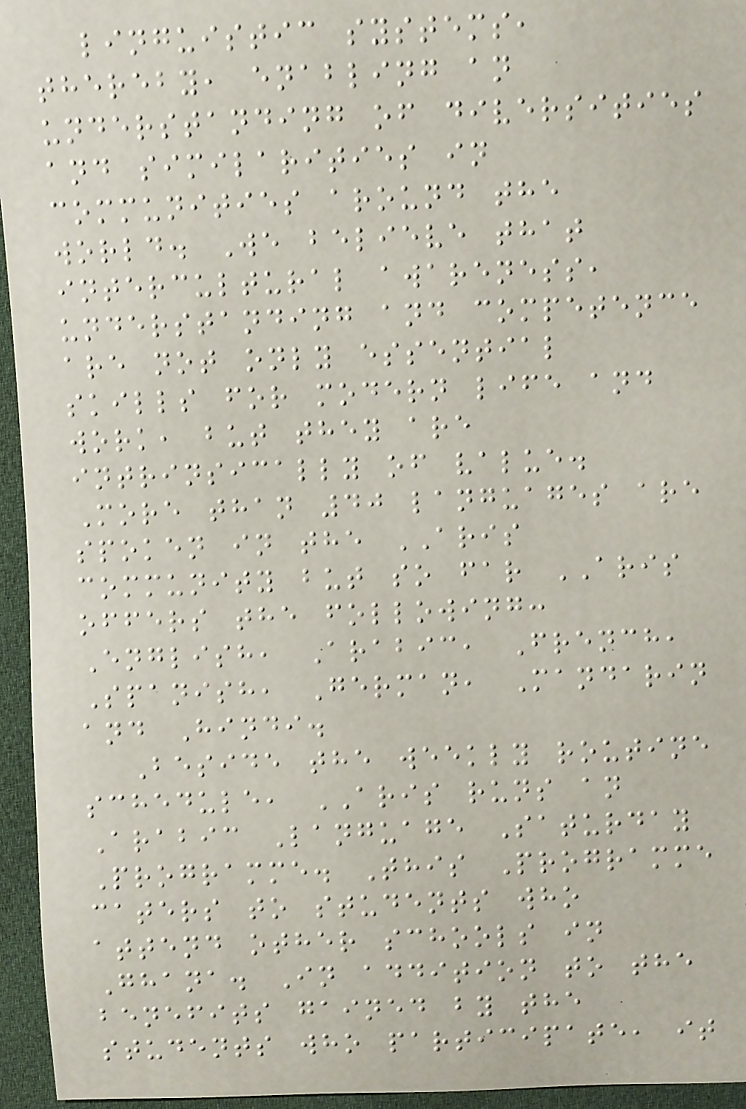linguistic systems,
thereby, enabling an
understanding of diversities
and similarities in
communities around the
world. We believe that
intercultural awareness,
understanding and competence
are not only essential
skills for modern life and
work, but they are
intrinsically of value.
More than 40 languages are
spoken in the ARIS
community but so far ARIS
offers the following:
English, Arabic, French,
Spanish, German, Mandarin
and Hindi.
Beside the weekly routine
schedule, ARIS runs an
Arabic Language Saturday
Programme. This Programme
caters to students who
attend other schools in
Ghana. In addition to the
benefits gained by the
students who participate, it
